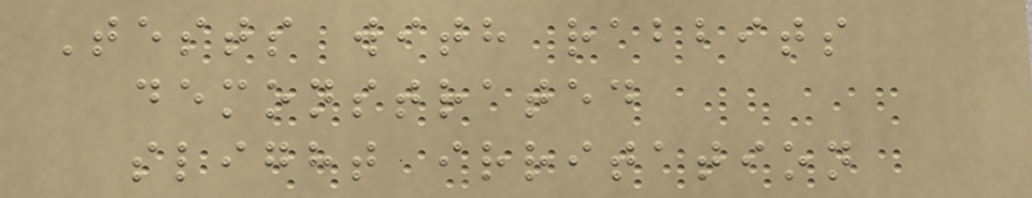Tests with rabbits
demonstrated
slight irritation
